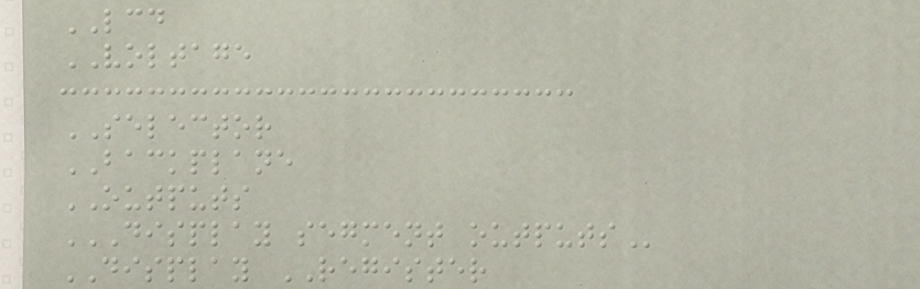LCD
VOLTAGE
SELECTOR
BACKPLANE
OUTPUTS
DISPLAY SEGMENT OUTPUTS
DISPLAY REGISTER
